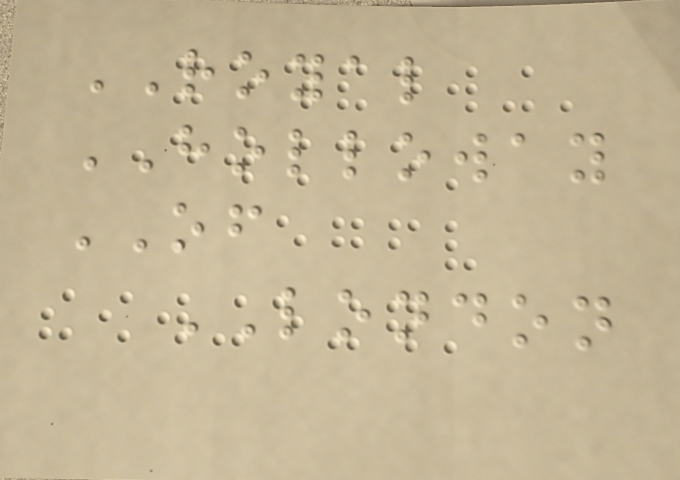ROYAL
HOLLOWAY
OF
LONDON
